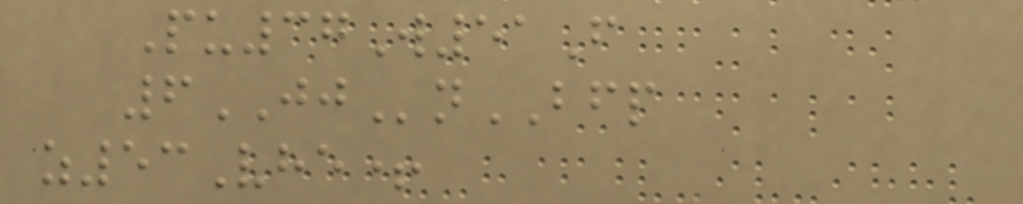Pu37W51F
6JJnBFP
z53Vhe+
